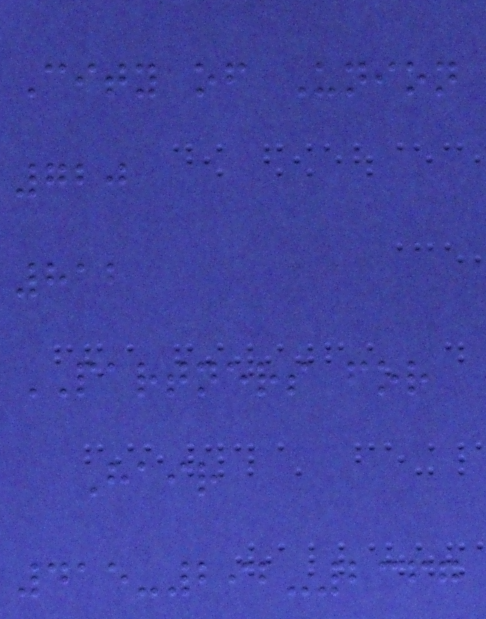City of Union
720
812
PARTNERS for
Hair
415-292-2367
